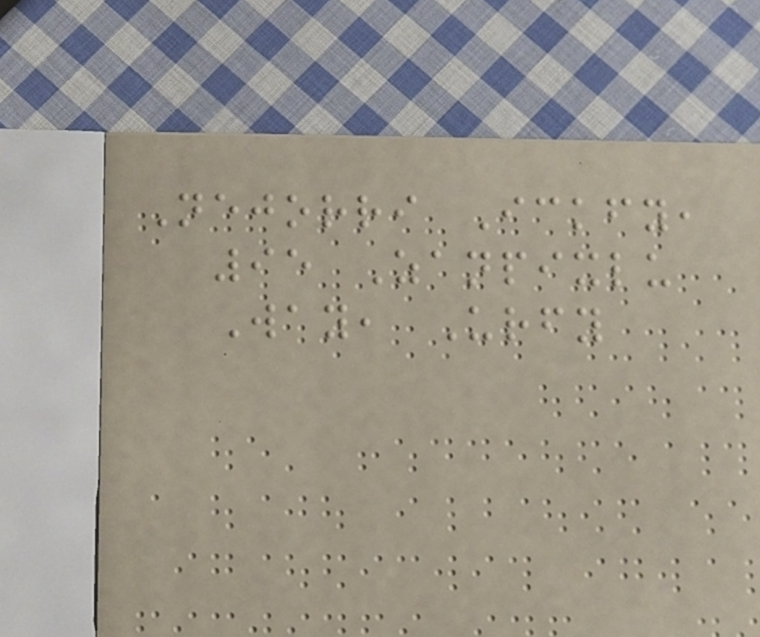Nejorri Ickfy,
95 Zanpixlu
Way, Urfy
